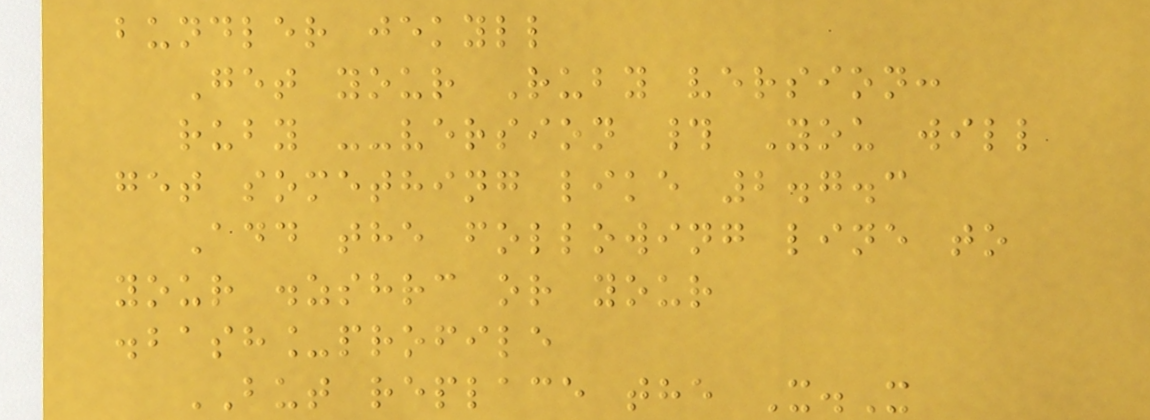bundler jekyll
Get your Ruby version:
ruby --version # You will
get something like 2.7.3
Add the following line to
your .zshrc or your
.bash_profile
BUT replace the X.X
